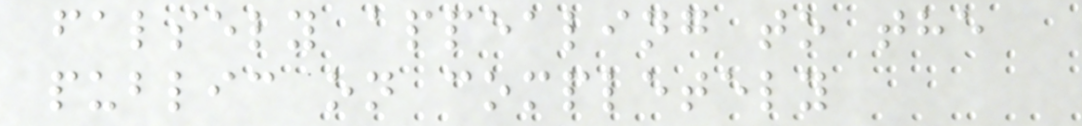falsely appealing to the
public on completely
